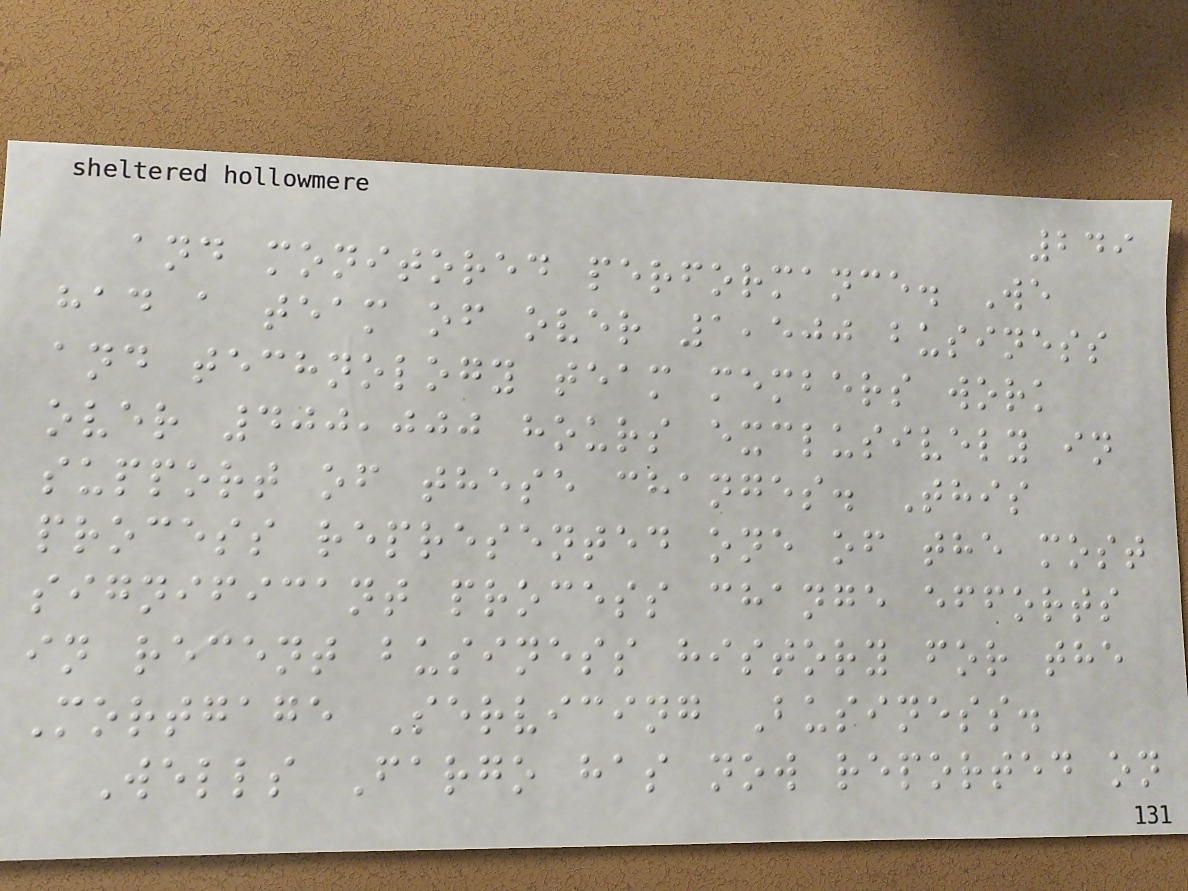249
and monitored performance. We
had a team of over 1,500 business
and technology team members work
over 400,000 hours exclusively in
support of these changes. This
process represented one of the most
significant process change efforts
in recent business history for the
Mortgage Servicing Business.
Wells Fargo has now reported on
